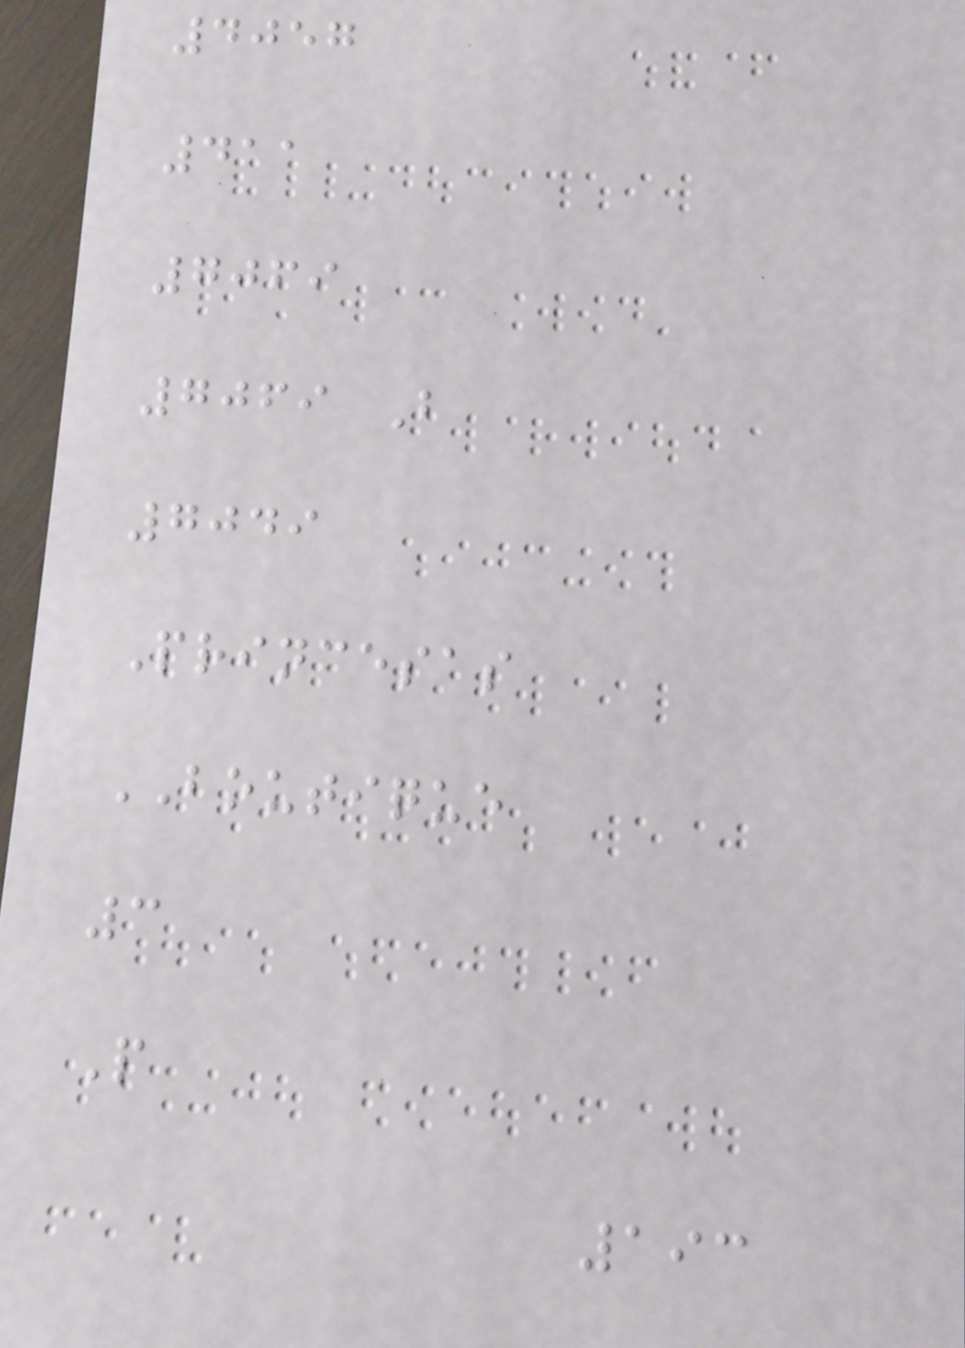4057
411
7069
7069 B
7049
Princesas
BOUTIQUE
3
P
193
